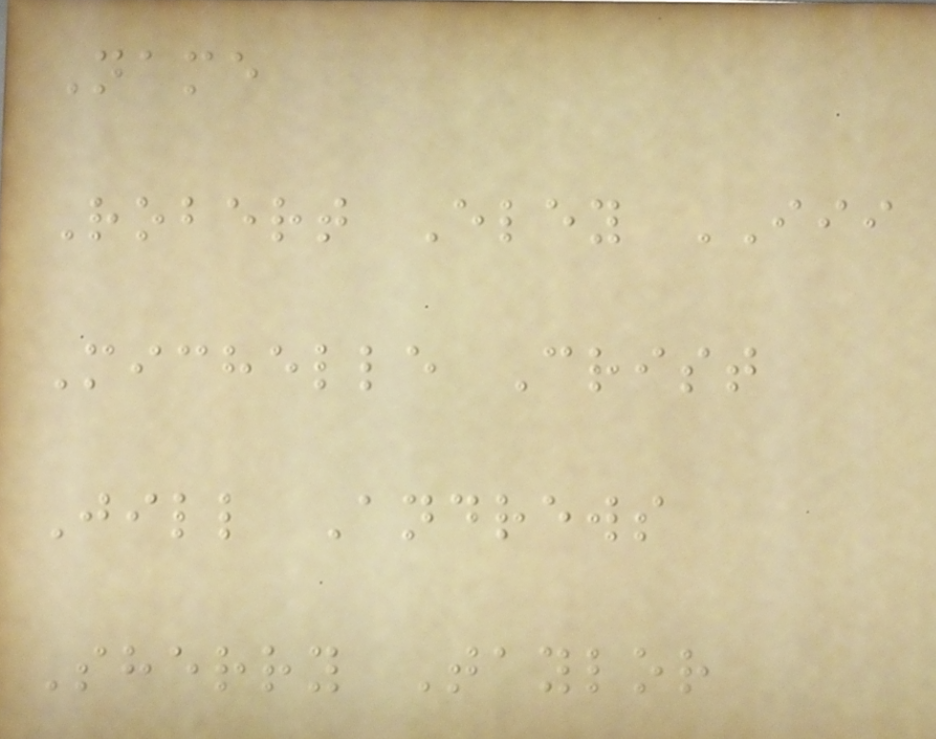Name
Robert Eley III
Michelle Crist
Jill Andrews
Sherry Taylor
